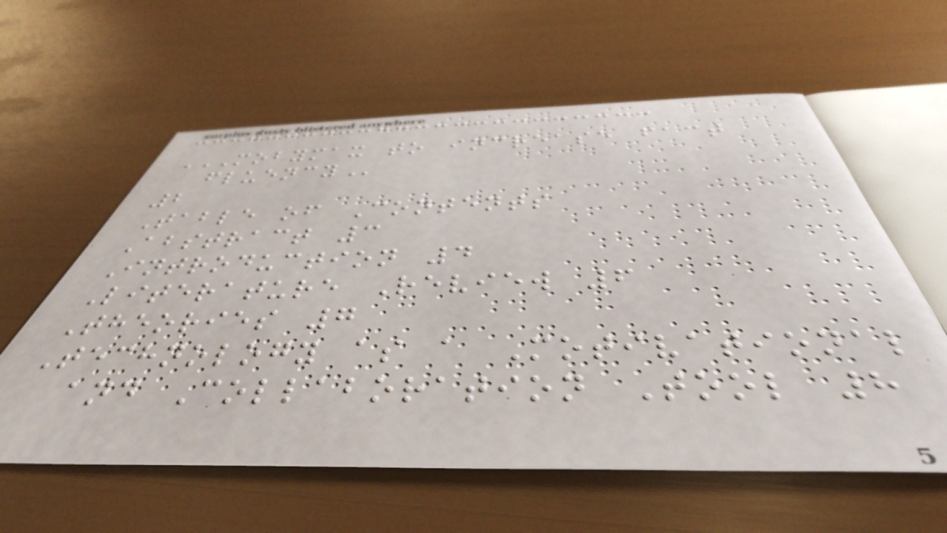MOBYMAX TO INCREASE FACT
FLUENCY
2
Table of Contents
Abstract 3
Introduction 4
Literature Review 6
Theories 7
Technology as a Motivational
and Collaboration Tool 8
